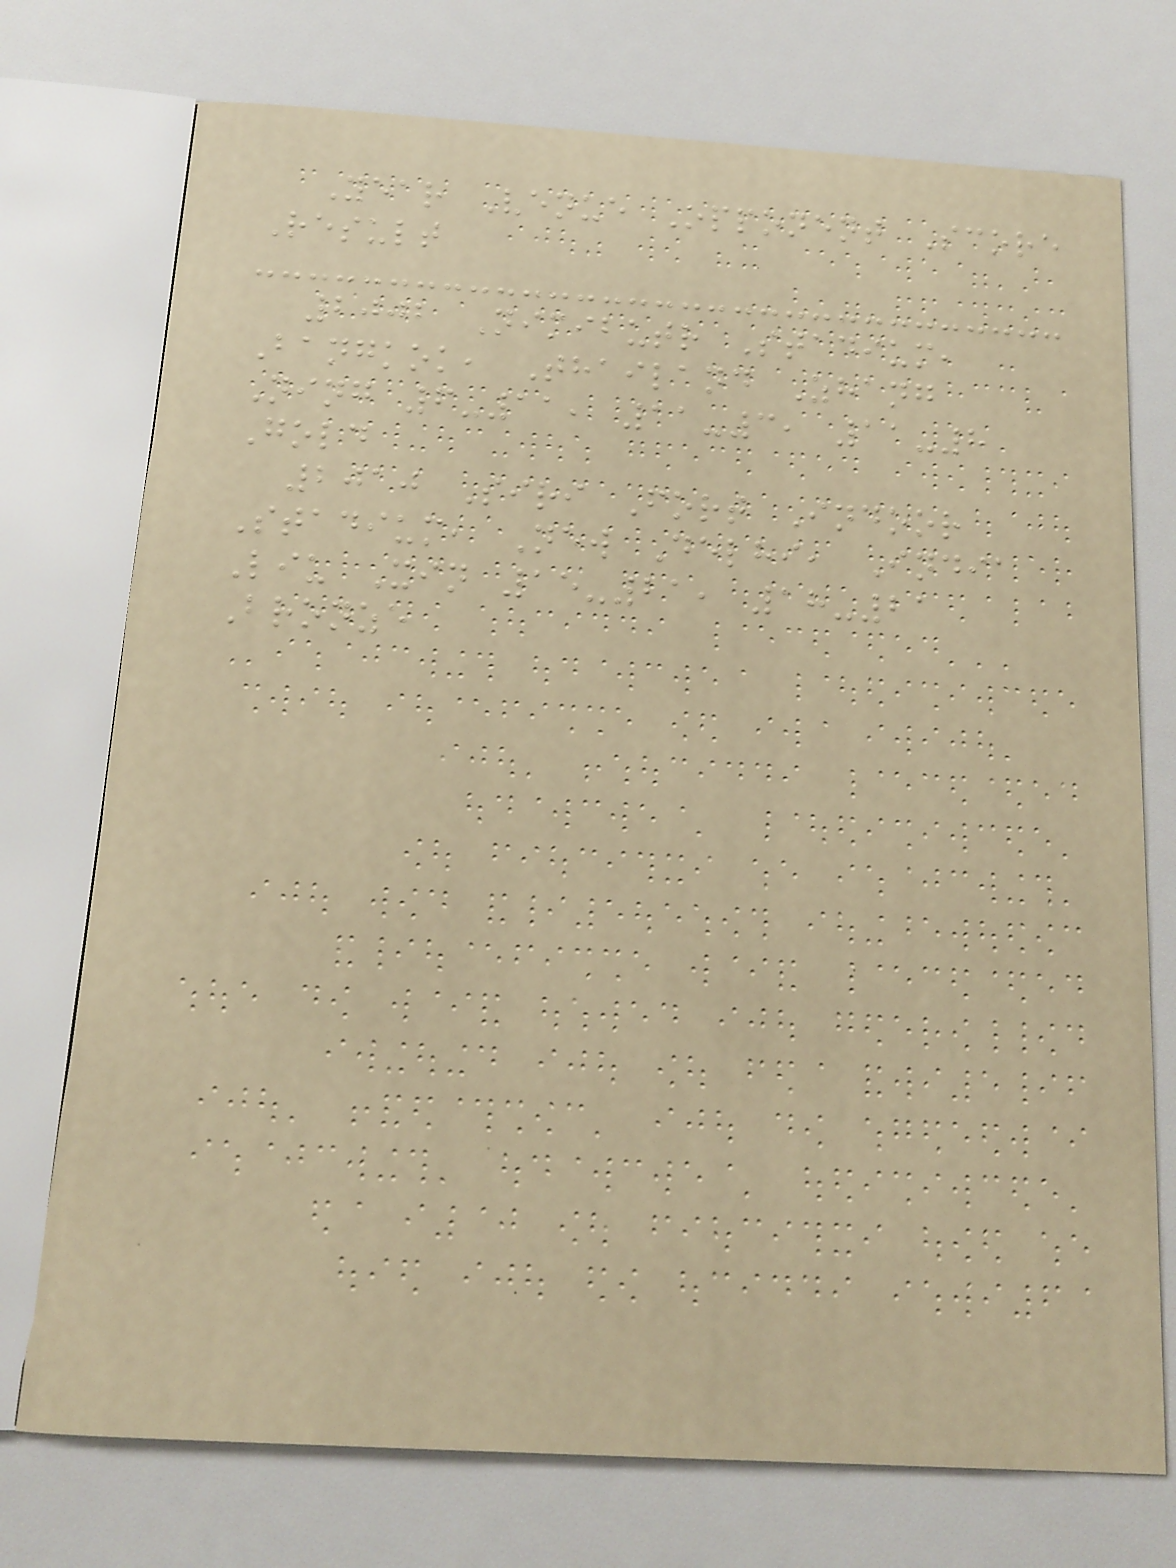Year Venue Opponent Score
Result
2002 Nimibutr Stadium,
Bangkok, Thailand Zhang
Ning 6-11, 11-3, 11-8
Gold
2010 Siri Fort Indoor
Stadium, New Delhi, India
Liu Xin 15-21, 18-21
Bronze
